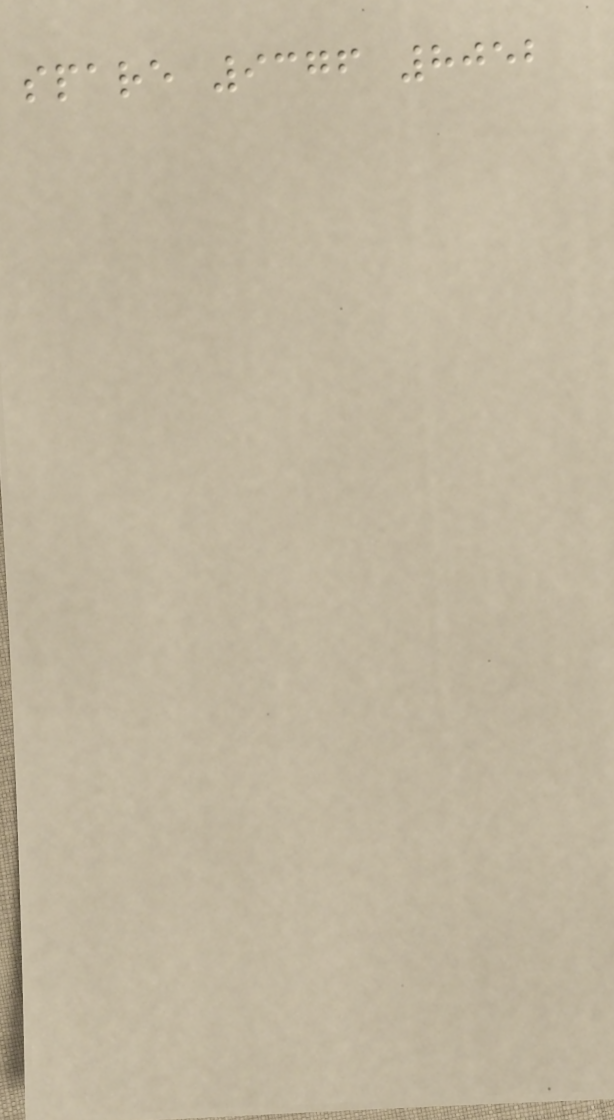spare 9376 8052
